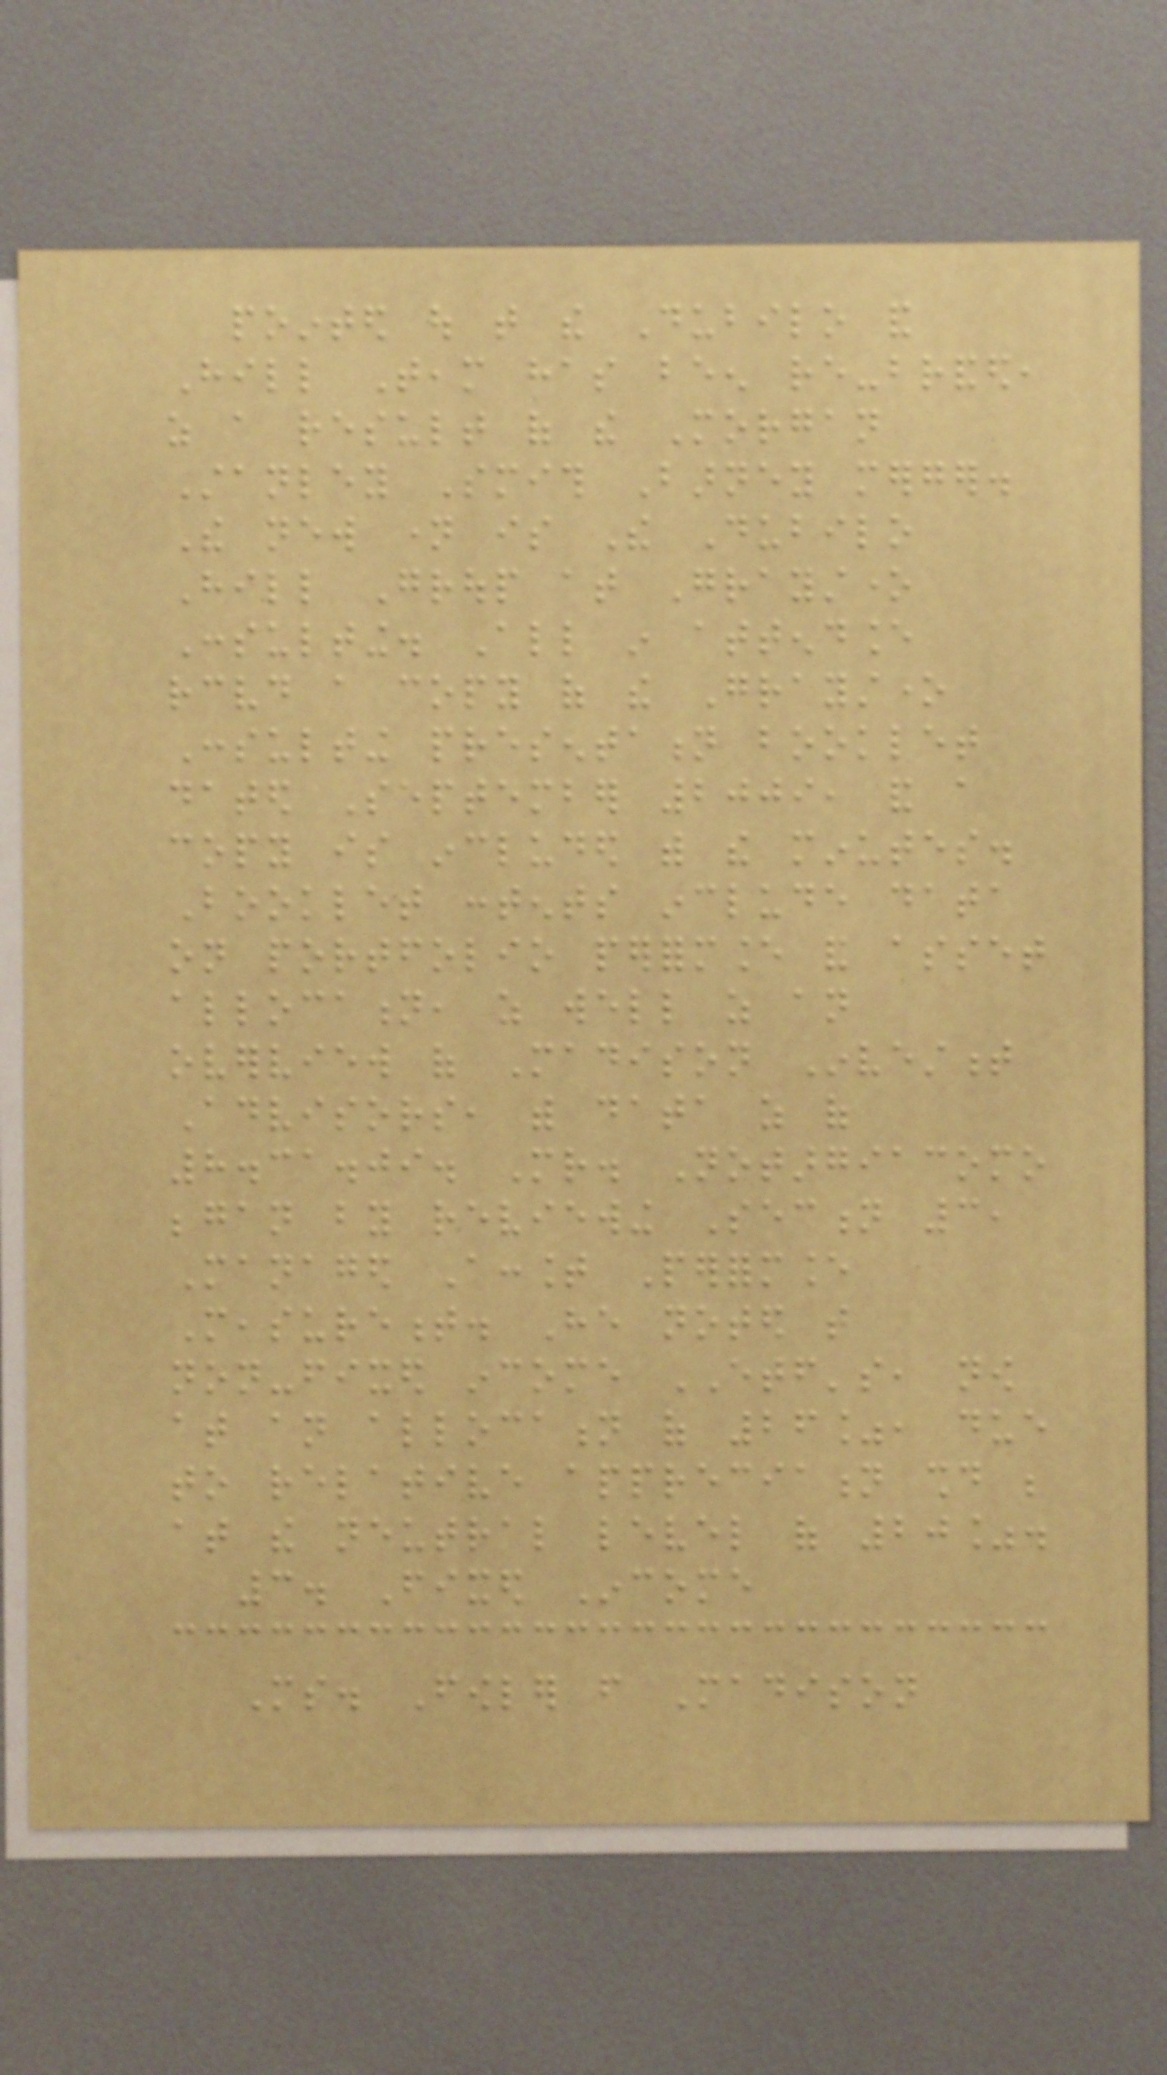pointed out that the Dubilo and
Hill Team has been re-branded,
as a result of the Morgan
Stanley Smith Barney merger.
The new name is The Dubilo
Hill Group at Graystone
Consulting. All in attendance
received a copy of the Graystone
Consulting presentation booklet
dated September 2009, and a
copy is included with the minutes.
Booklet contents include data
on portfolio performance and asset
allocation, as well as an
overview of Madison Investment
Advisors, with data as of
8.31.09. Mr. Notargiacomo
began by reviewing Section 3,
Managed Account Performance
Measurement. He noted that
non-fixed income ETF's, now
at an allocation of 26%, due
to relative appreciation should be
at the neutral level of 20%.
3. Fixed Income
Ms. Fowler from Madison
